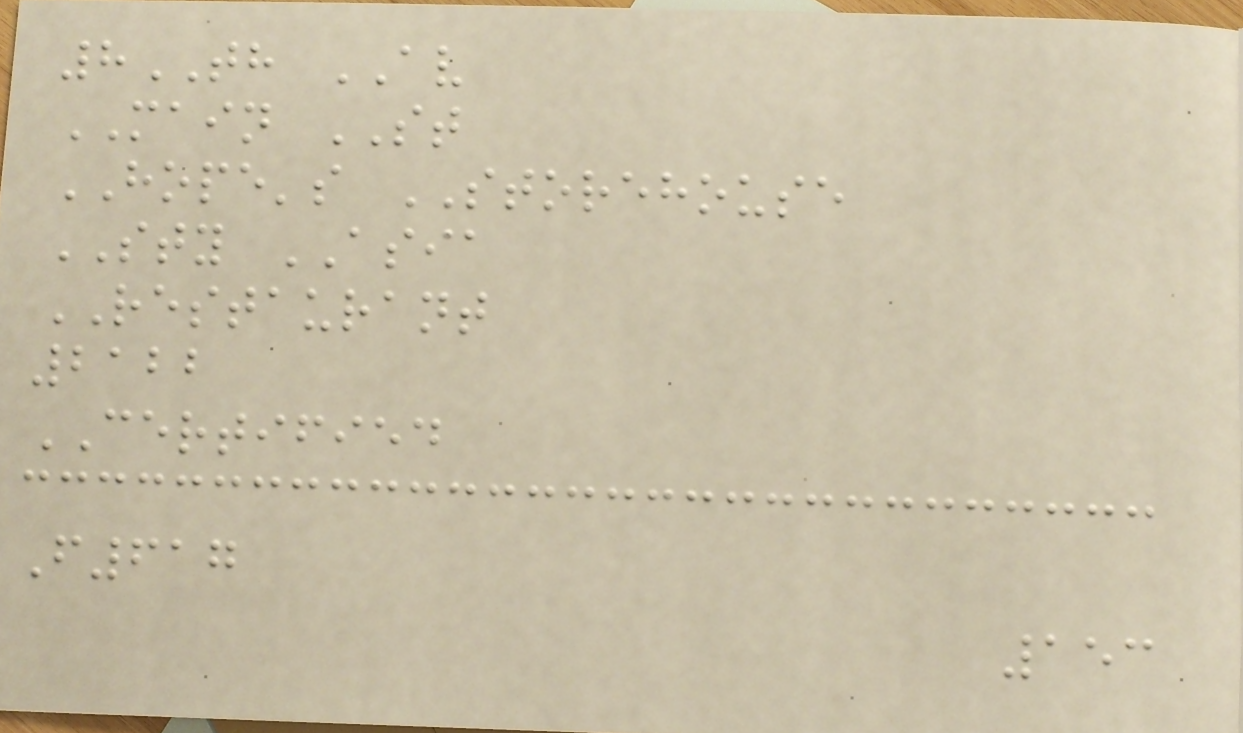8TH AV
MAIN ST
HOPE's STOREHOUSE
STY ASIA
RESTAURANT
2122
CERTIFIED
F617
153
